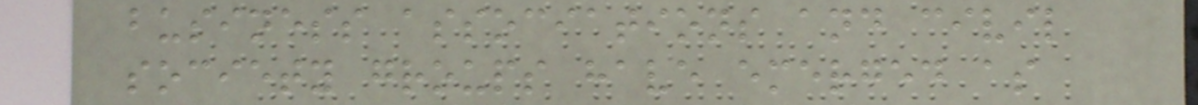business associations and civil
society groups have emerged as
